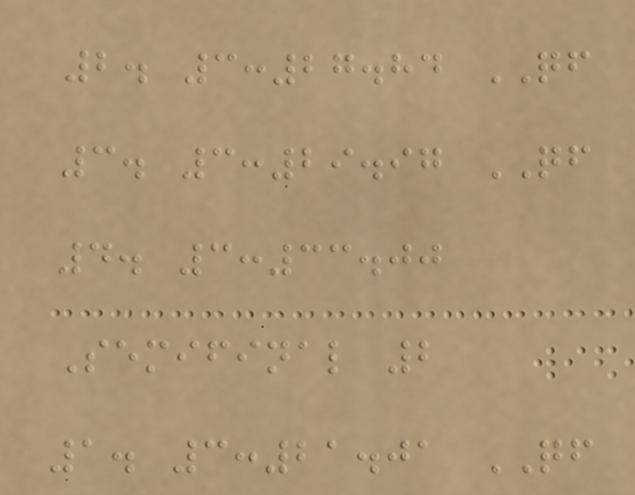2. 3:27.84 QF
3. 3:29.97 QF
4. 3:33.00
Semifinal 2
1. 3:21.01 QF
